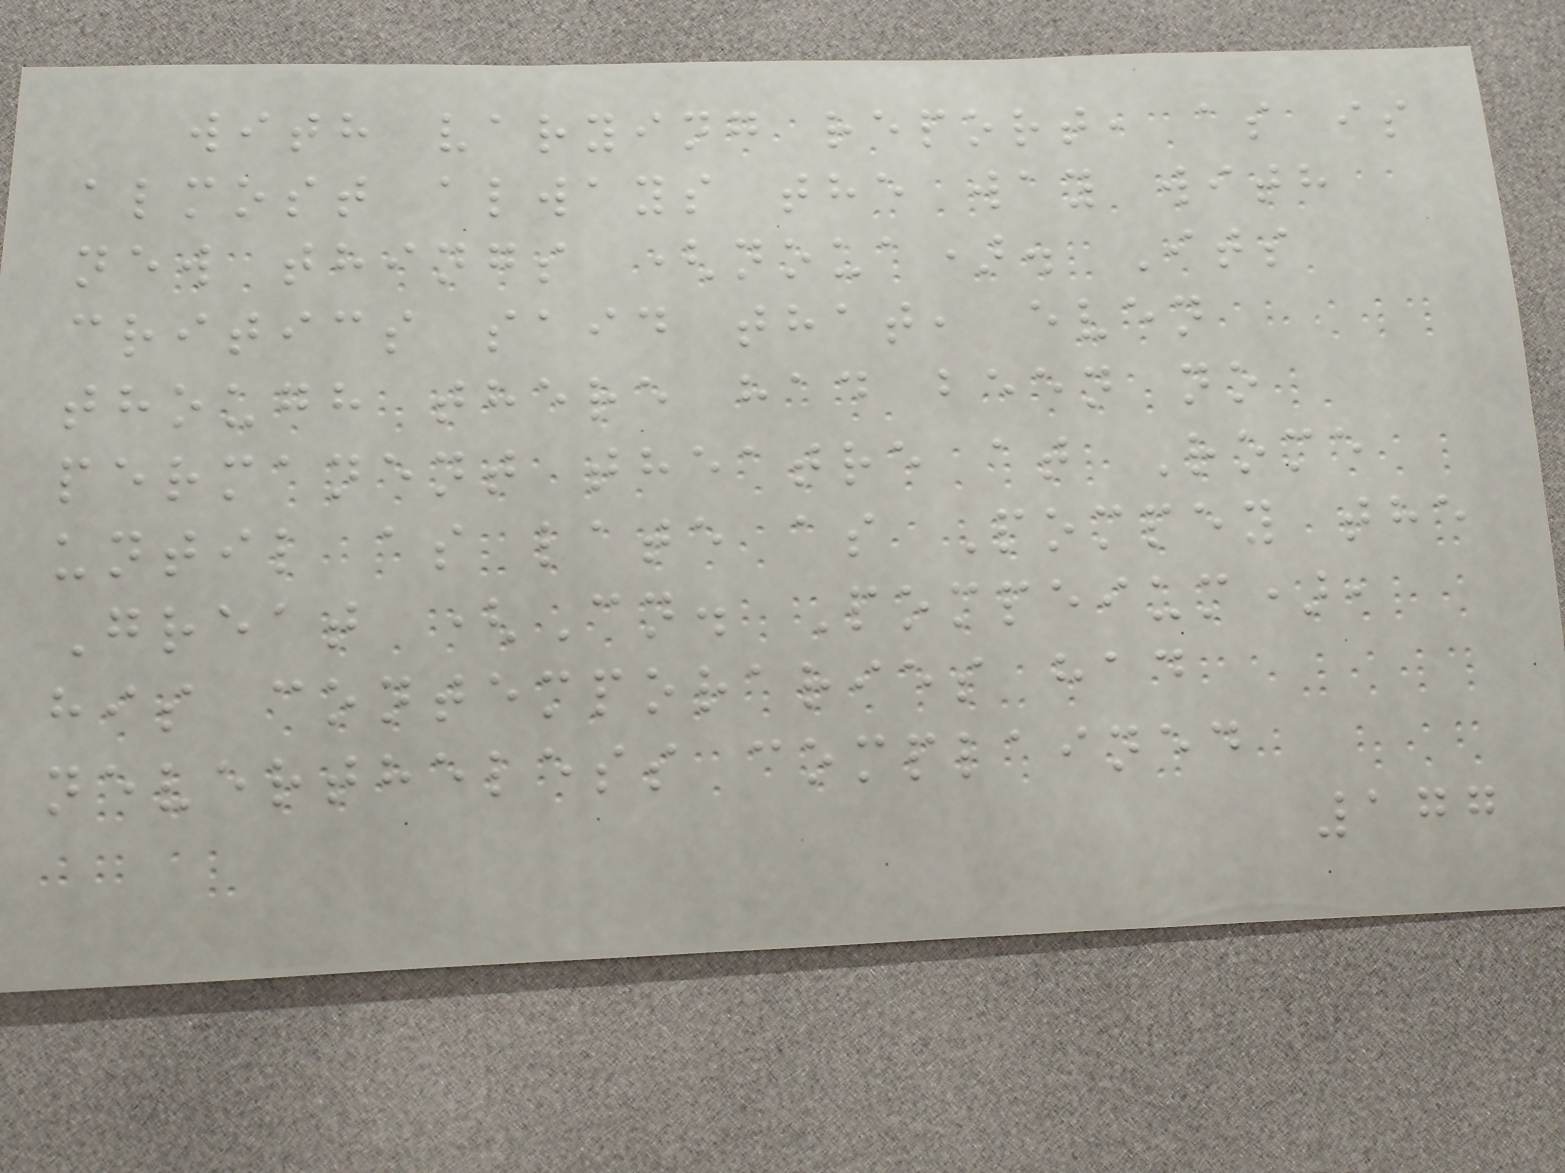with varying report, as is
almost always the way with
new things (noua). Its
critics said that, even
though there had been no
permanent theatre at Rome
until as late as Pompey the
Great (Cn. Pompeium),
his contemporaries had
nevertheless complained
177
